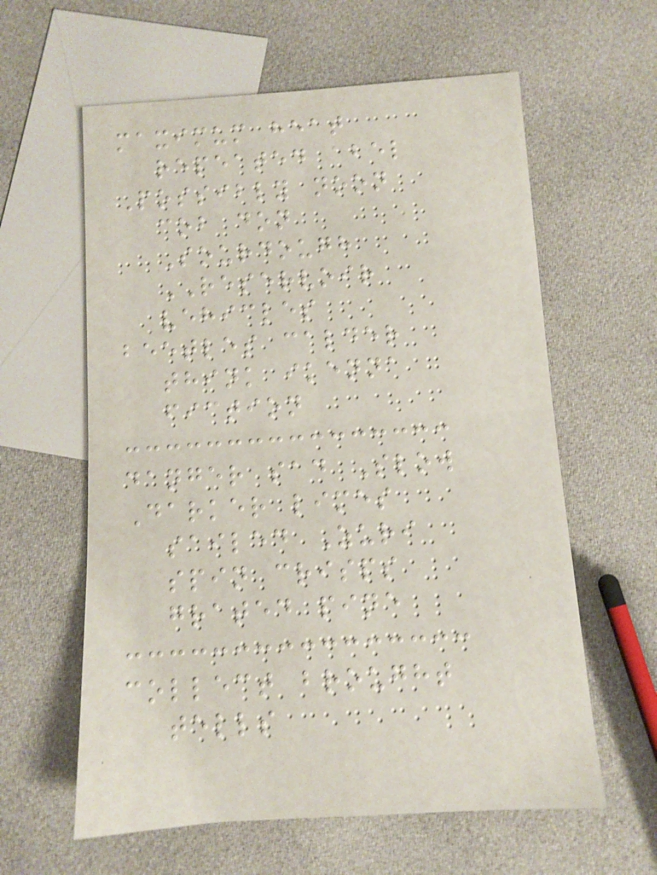maximum heat
repeated abel
Possibly noon
cob don
Sourdough
RESERVOIR
vehicles
beetles calder
think ikenna
fiction
danger sad Slow
Darker limes
sailed Zuri
spin crisps
grated pine
collect brought
tells
